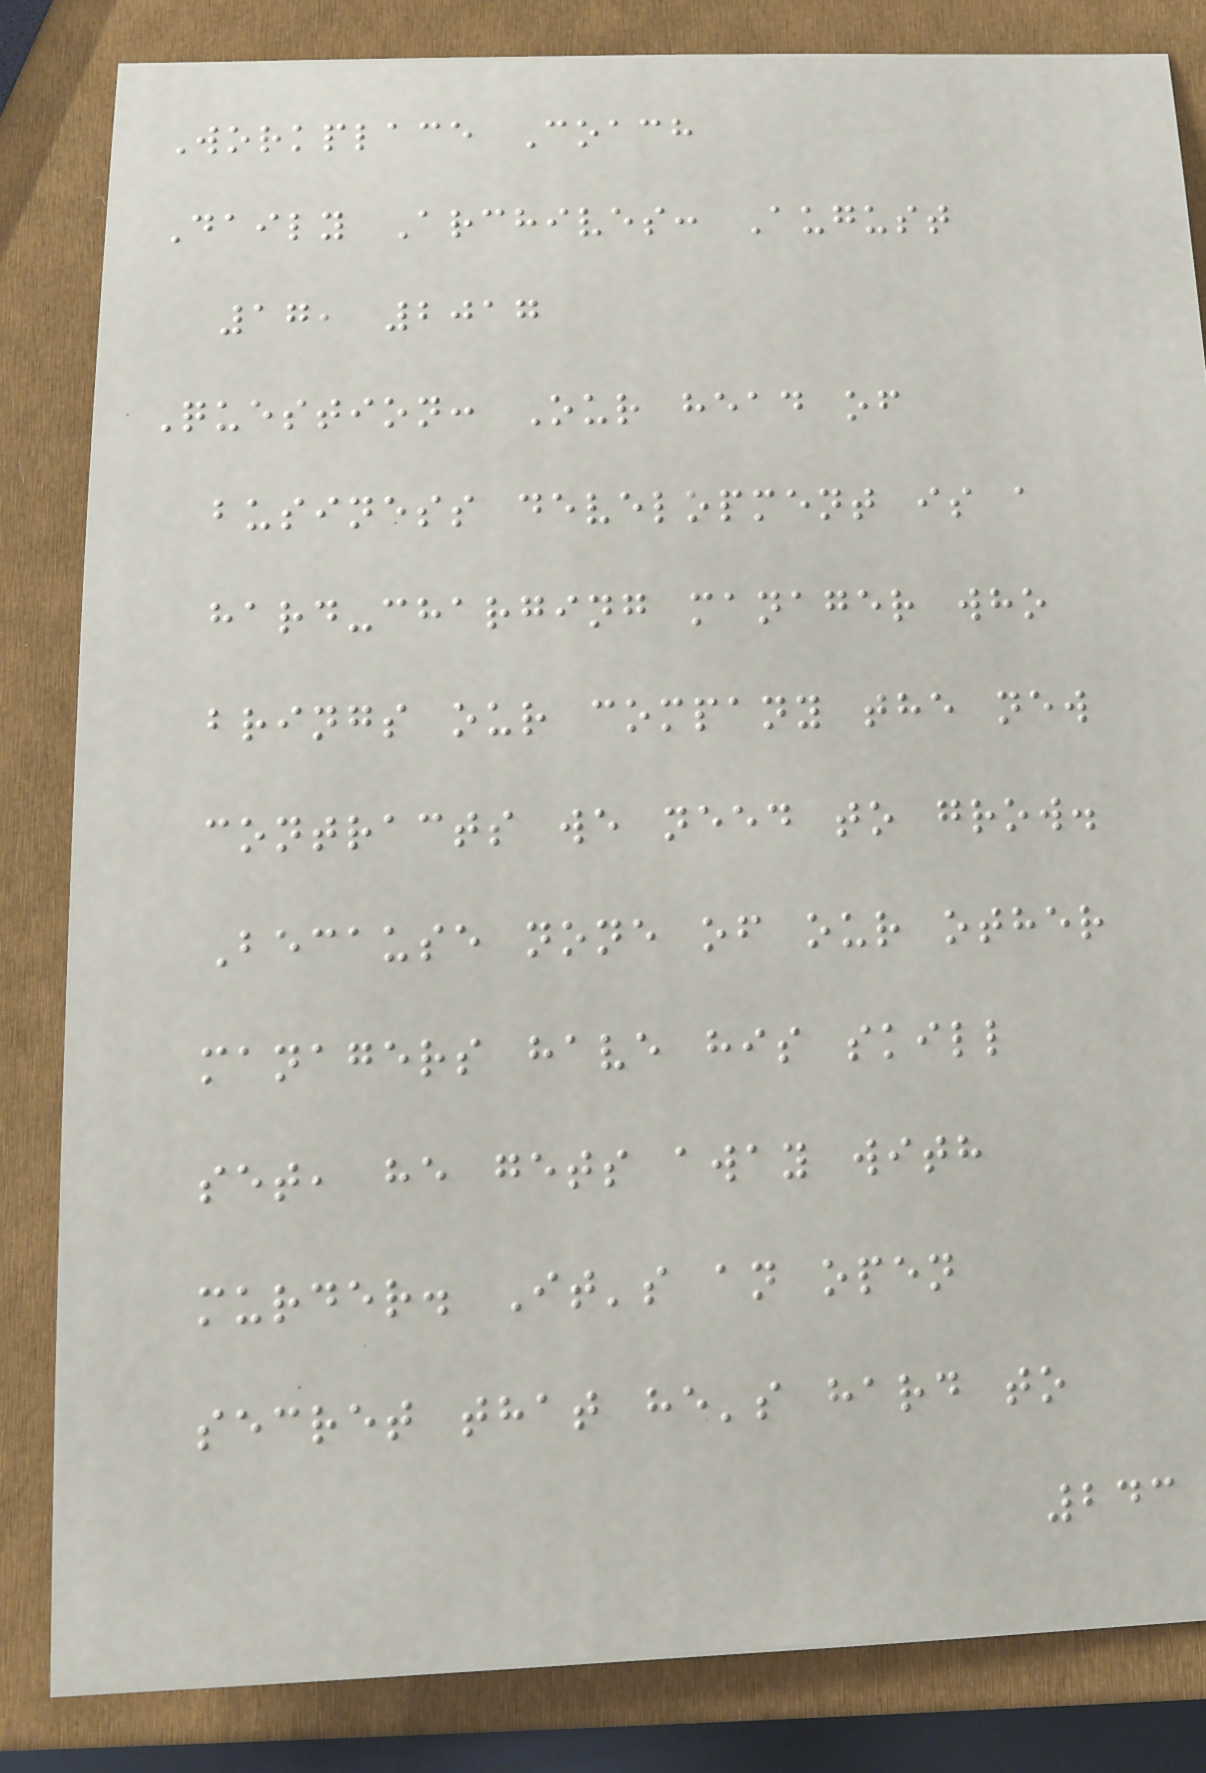Workplace Coach
Daily Archives: August
17, 2017
Question: Our head of
business development is a
hard-charging manager who
brings our company the new
contracts we need to grow.
Because none of our other
managers have his skill
set, he gets away with
murder. It's an open
secret that he's hard to
243
